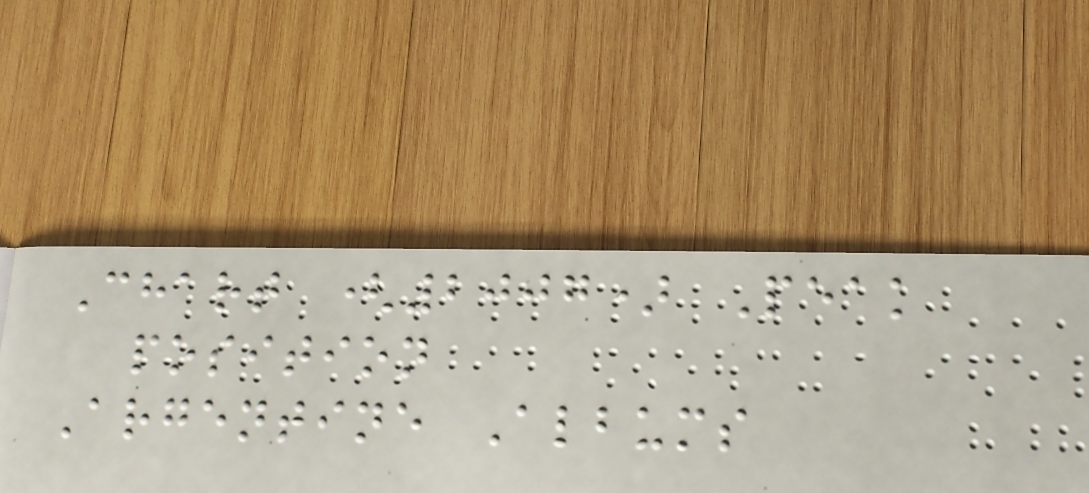Chart (2007) Peak
position
Argentine Albums
